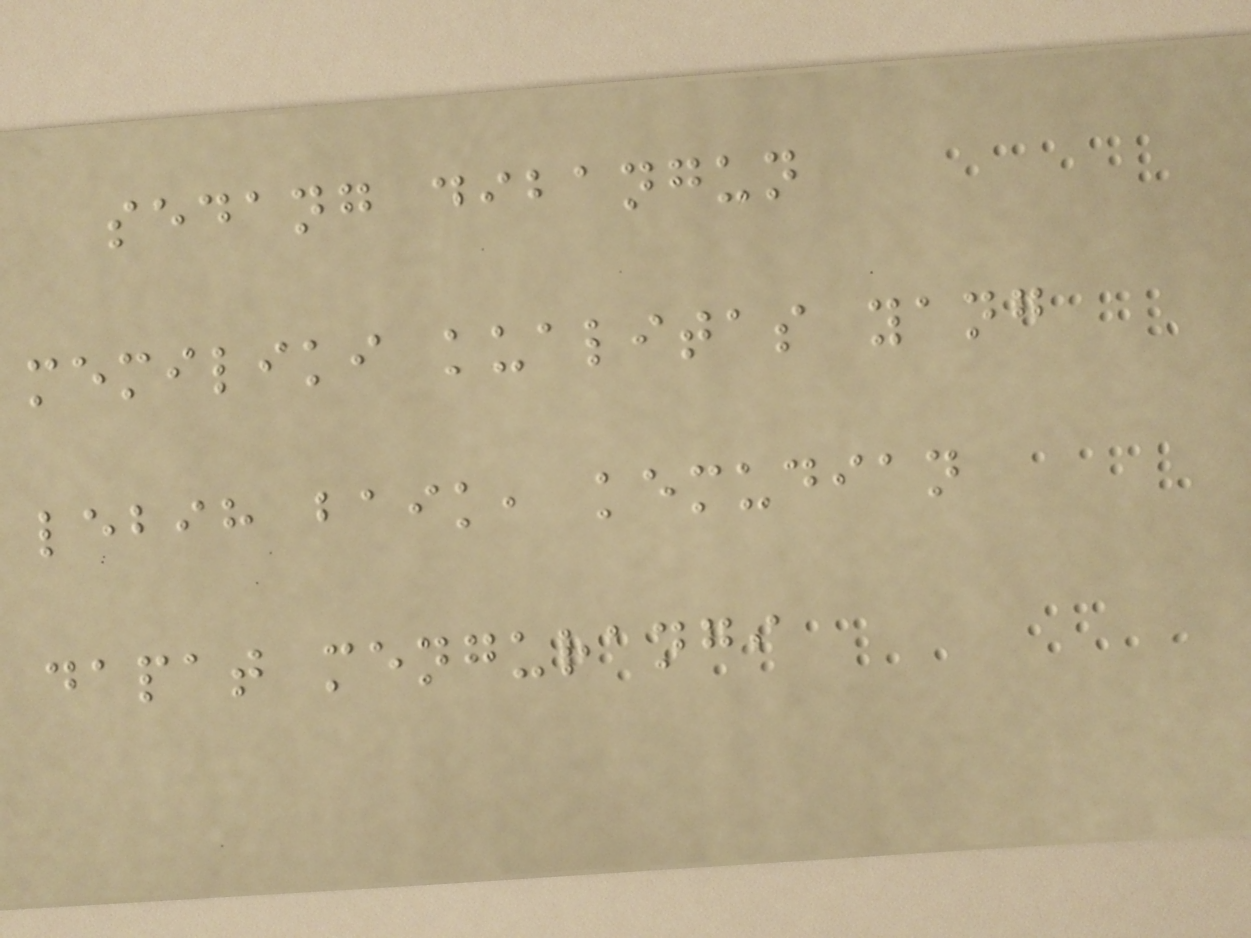sedang dibangun
memiliki kualitas yang
lebih baik, kemudian
dapat mengurangi
